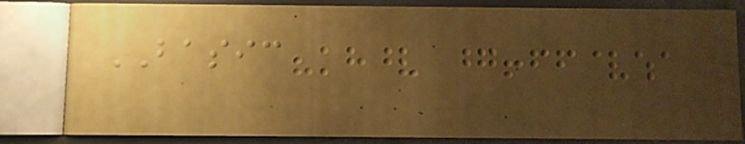BASIC
